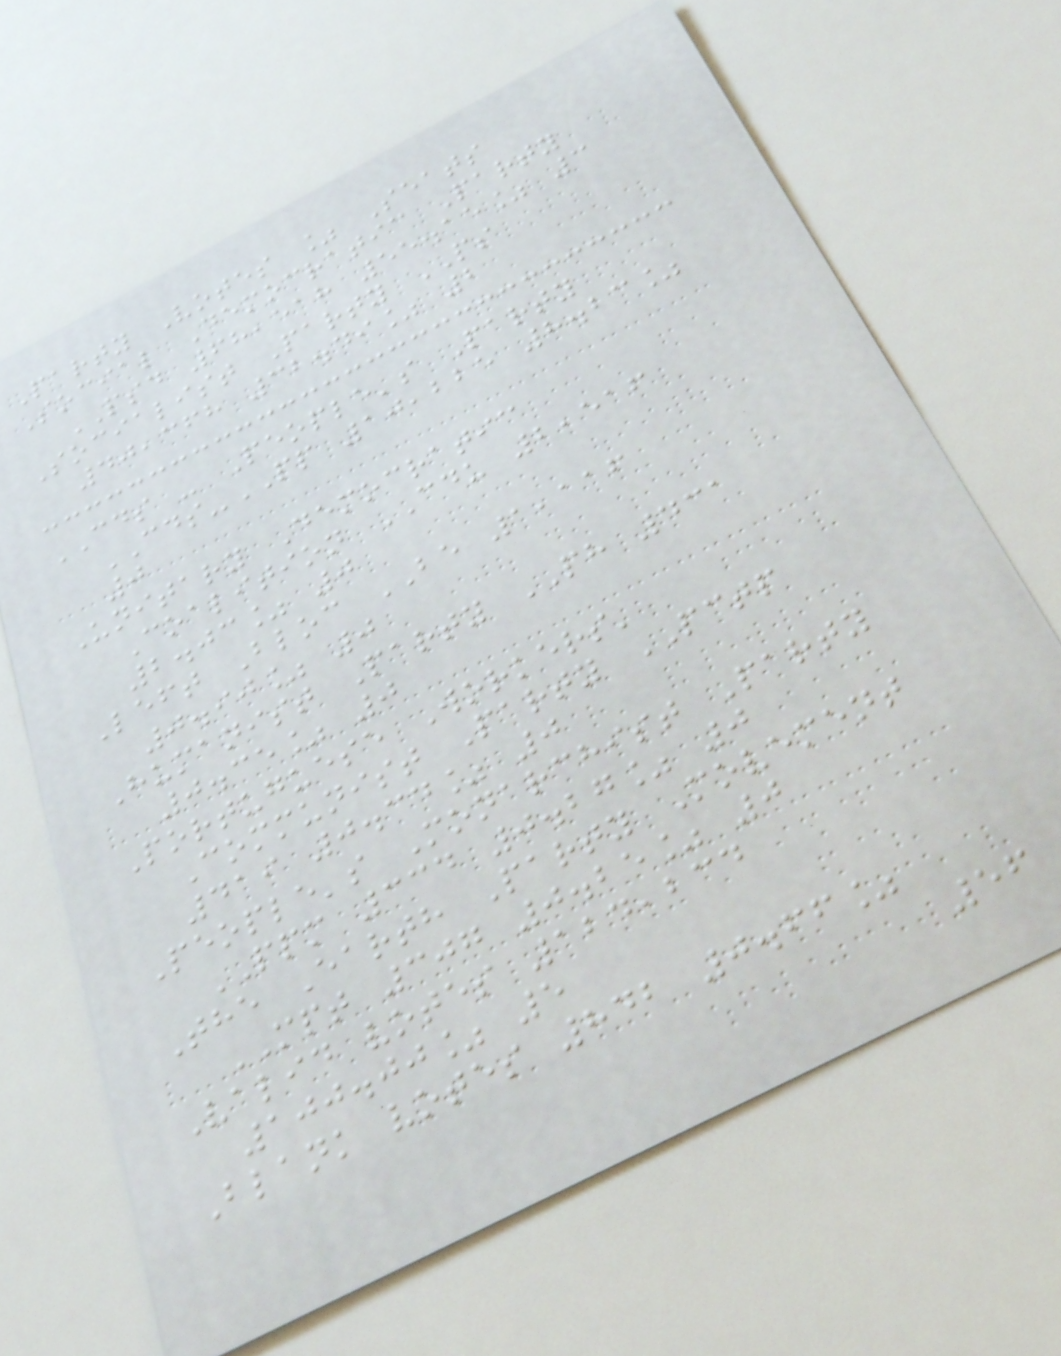Party Votes % Seats
Social Democratic Party
PSD 68,518 55.15% 3
Socialist Party PS
40,368 32.49% 2
CDS - People's Party
CDS-PP 10,225 8.23%
0
Unitary Democratic
Coalition CDU 2,516
2.03% 0
Left Bloc BE 1,116
0.90% 0
Humanist Party PH 431
0.35% 0
Portuguese Workers'
Communist Party PCTP
419 0.34% 0
People's Monarchist Party
PPM 334 0.27% 0
The Earth Party Movement
MPT 307 0.25% 0
Valid votes 124,234
100.00% 5
Blank votes 842 0.66%
56
